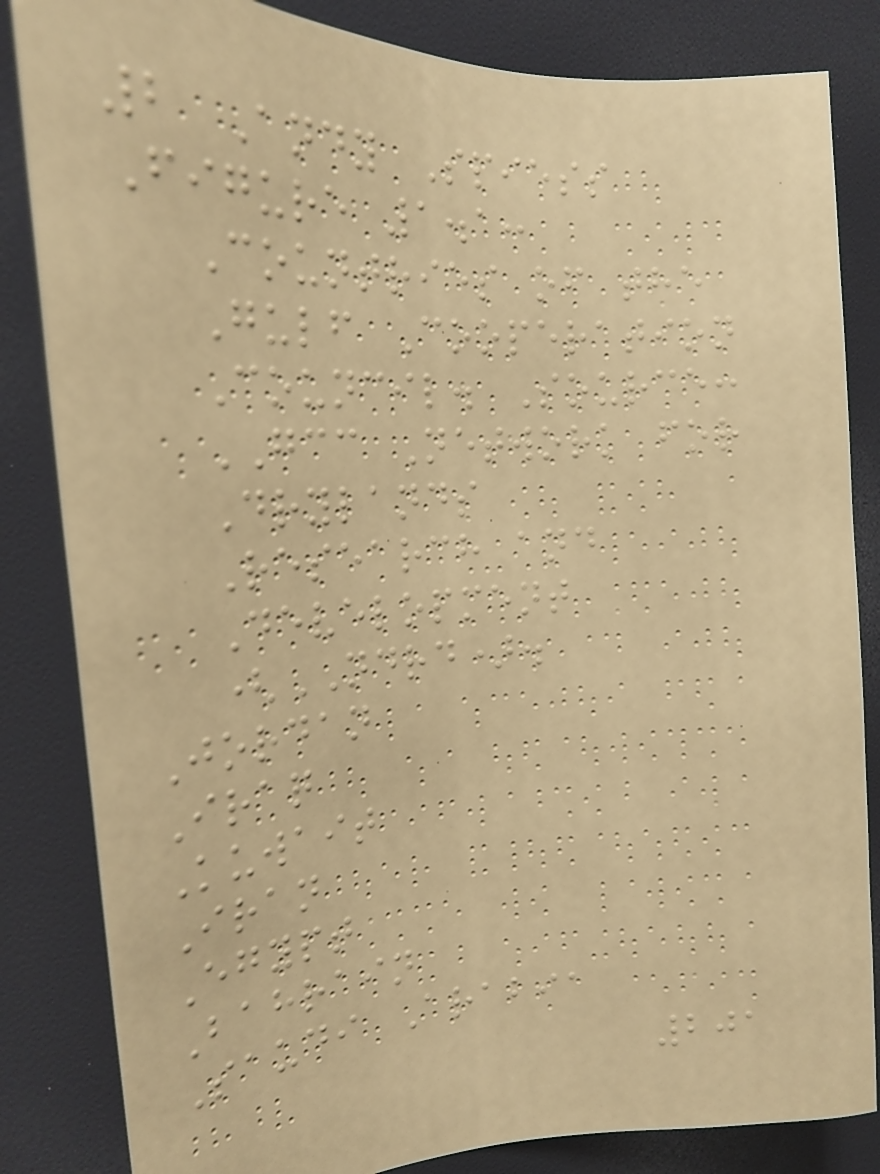2 Andy Spiess
Figure 1.1:
Countries of the
Gulf Cooperation
Council. Source:
GCC Network for
Drylands
Research and
Development
(NDRD).
Jordan
Iraq
Kuwait
Iran
Egypt
Bahrain
Saudi Arabia
201
